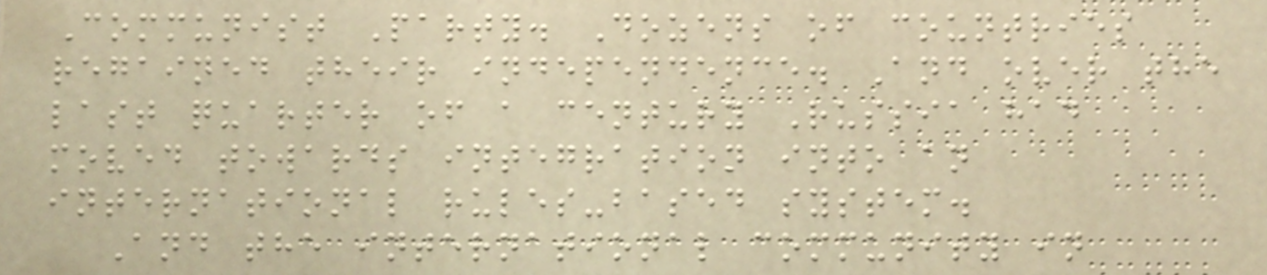Communist Party. Dozens of countries
regained their independence. And over the
last quarter of a century Russia had
moved towards integration into an
international rules-based system.
And the international community in
